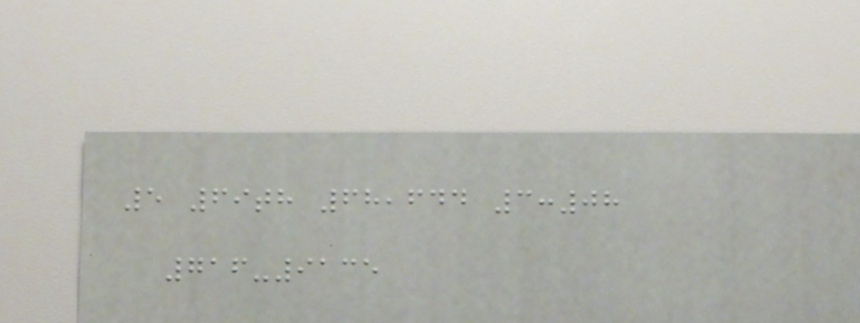5 69th 68,644 3:08
716-9135
